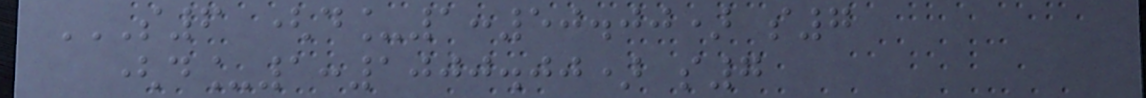S6 (D_1:50.00) S7
(D_1:1000.00) S7
